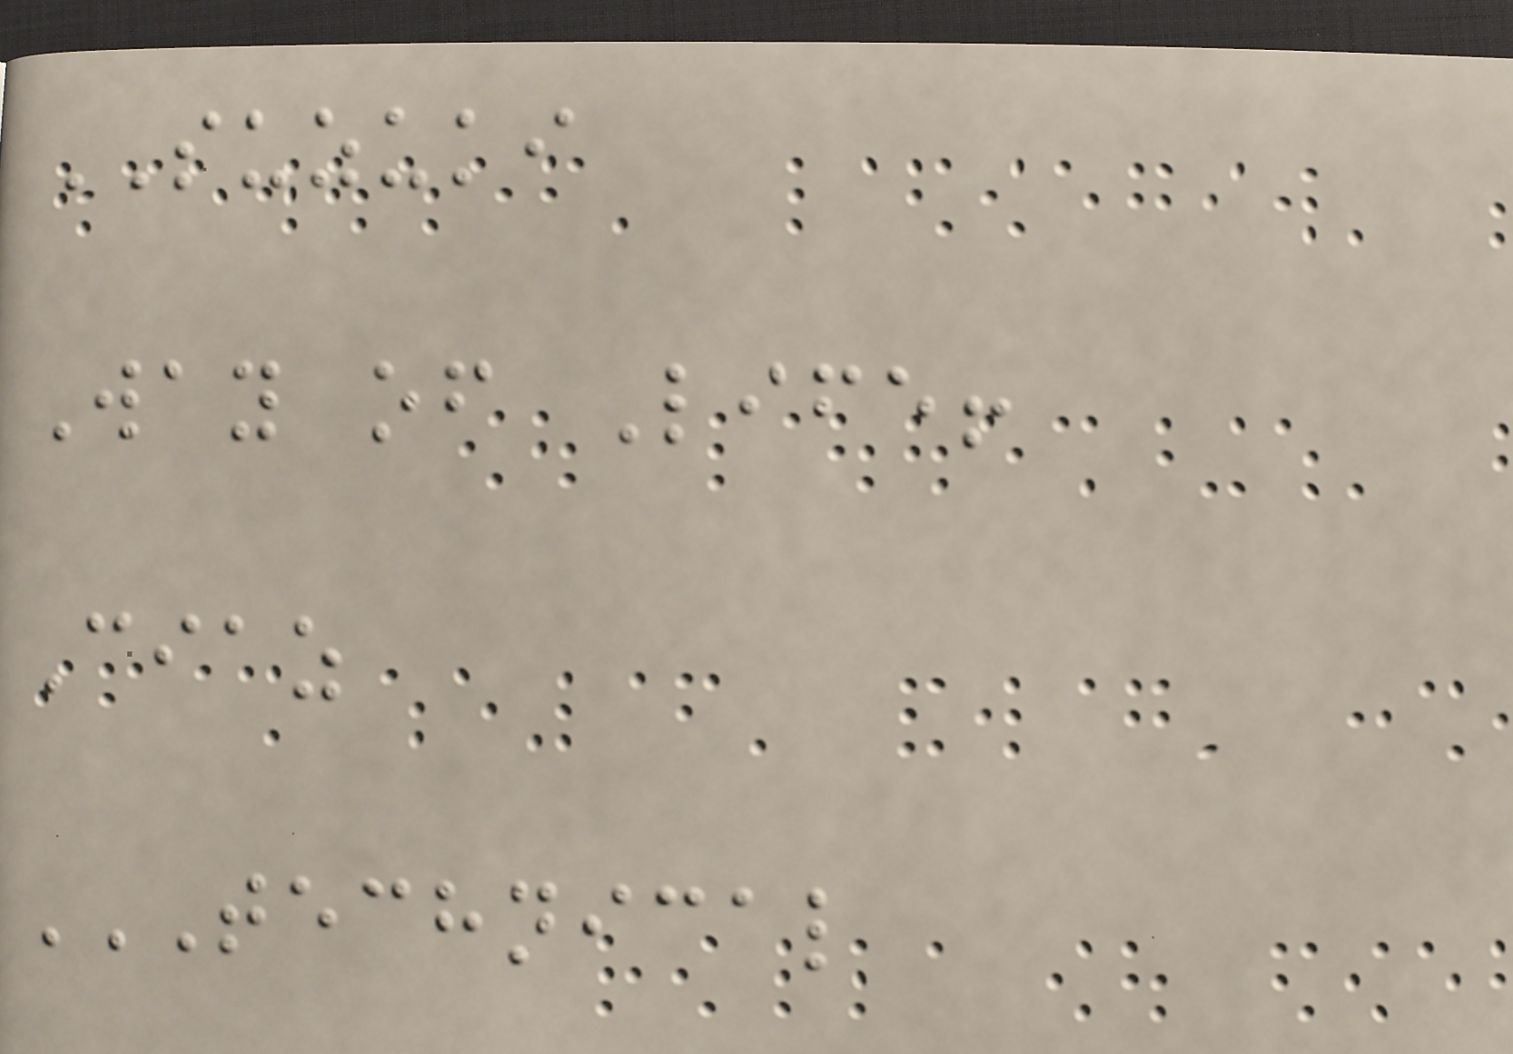SUZUKI
Way of Life!
Ciaz
TECHNICAL
